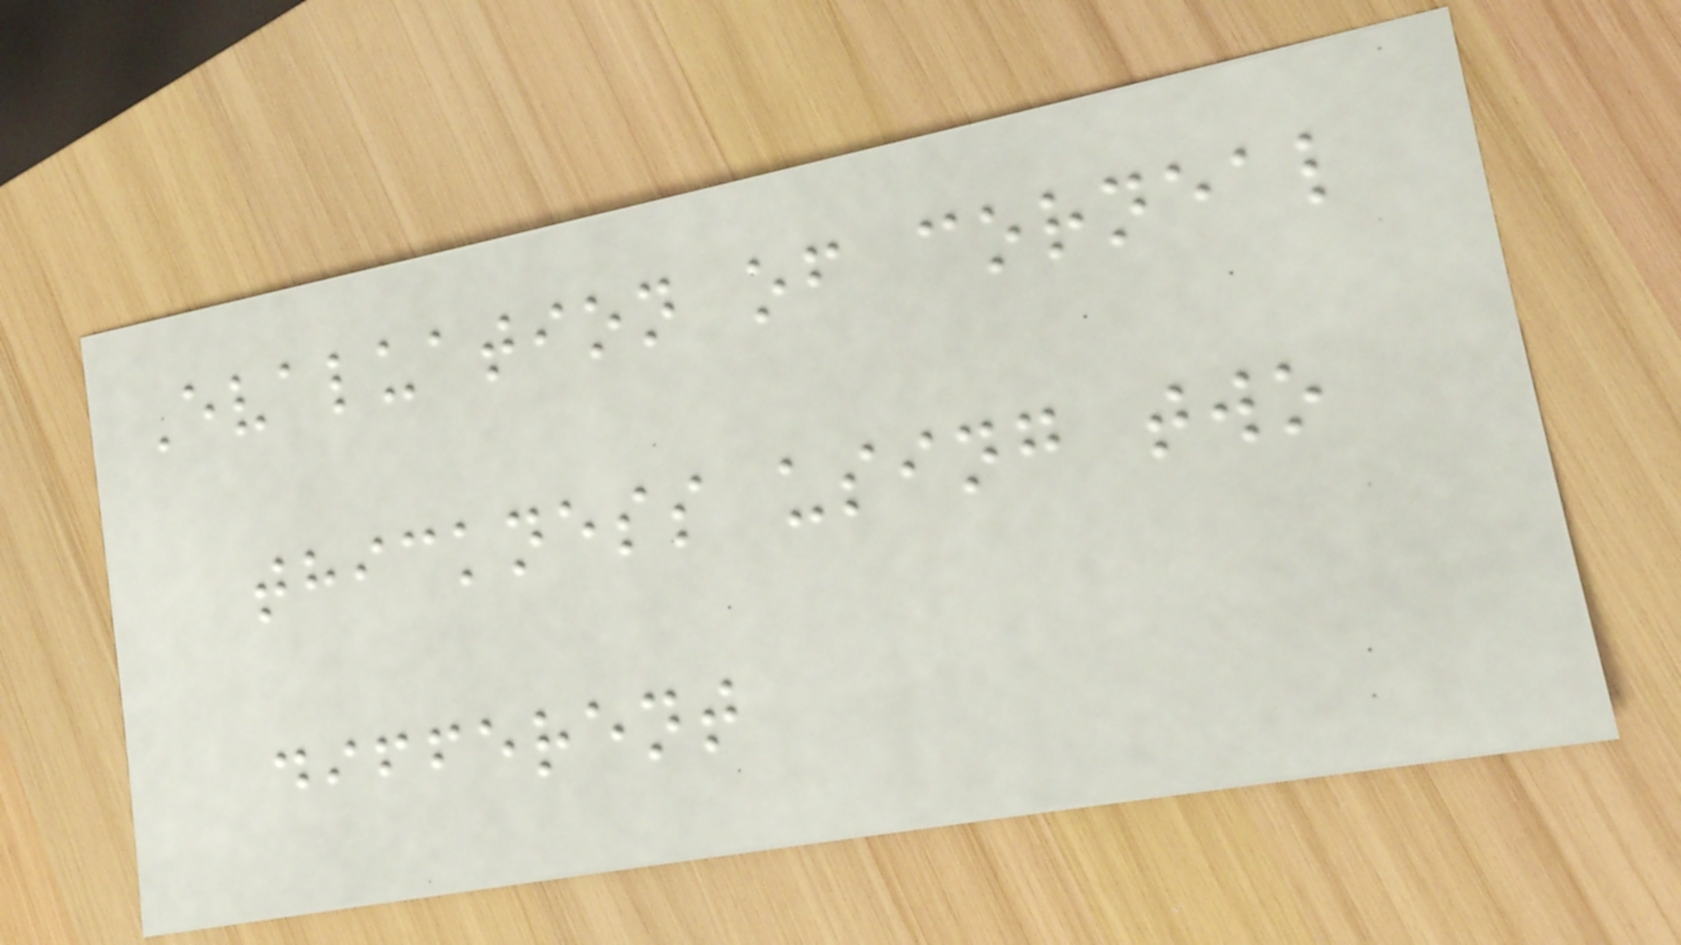Evaluation of corneal
thickness using two
different
